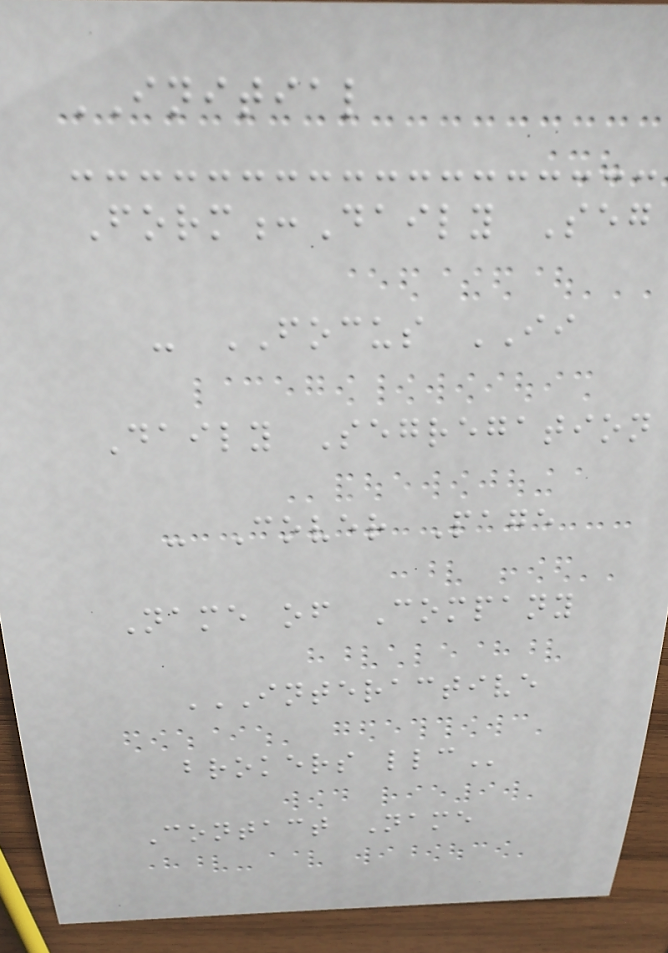INITIAL
Form:Daily Seg
- FOCUS II
Daily Segregation
- Cover Page
Name of Company
INTERACTIVE
BROKERS LLC
Contact Name
